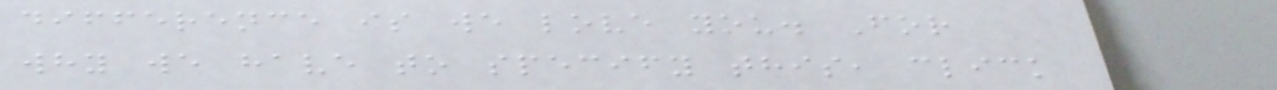difference is we love you. For
why we have to specify this, click
